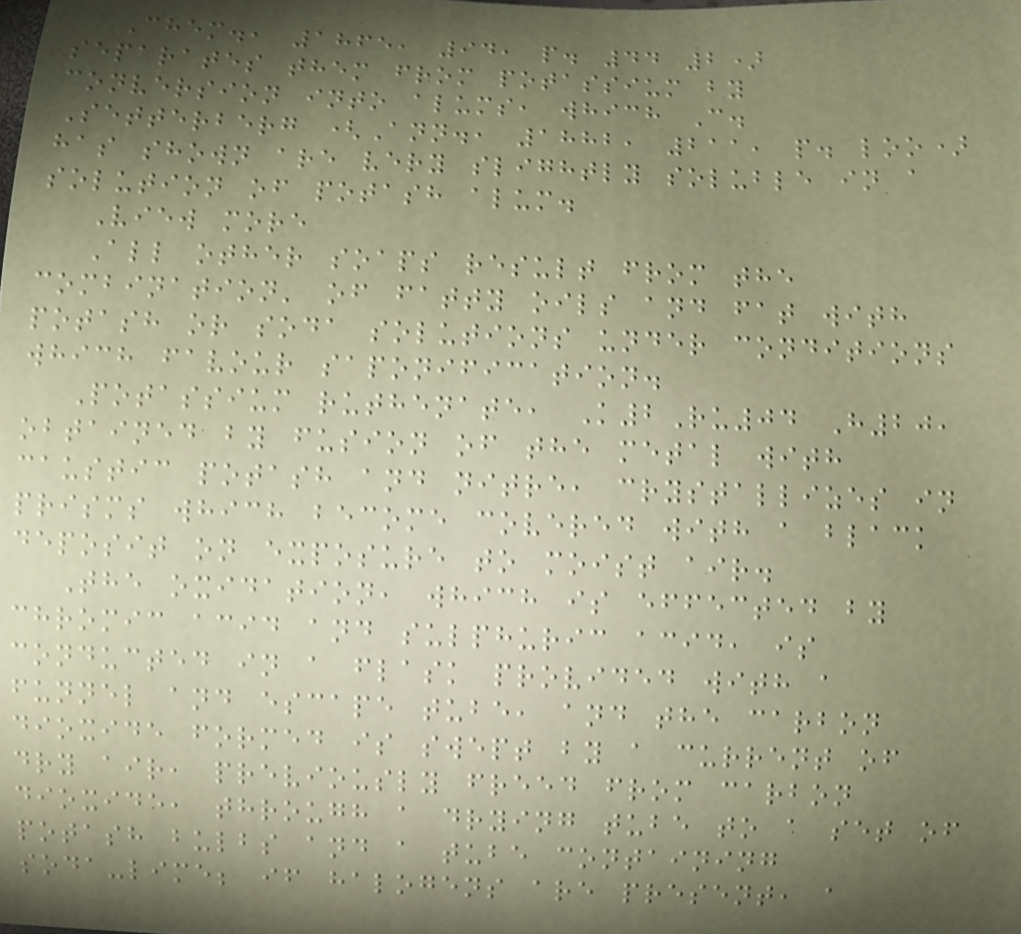Chem., 1865, 94, p. 44 2)
separates them from potassium by
conversion into alums, which C.
Setterberg (Ann., 1882, 211, p. loo)
has shown are very slightly soluble in a
solution of potash alum.
View more
All other soaps result from the
combination' of fatty oils and fat with
potash or soda solutions under conditions
which favour saponification.
Potassium ruthenate, K2Ru04 H20,
obtained by fusion of the metal with
caustic potash and nitre, crystallizes in
prisms which become covered with a black
deposit on exposure to moist air.
The oxidation, which is effected by
chromic acid and sulphuric acid, is
conducted in a flask provided with a
funnel and escape tube, and the carbon
dioxide formed is swept by a current of
dry air, previously freed from carbon
dioxide, through a drying tube to a set of
potash bulbs and a tube containing
soda-lime; if halogens are present, a
